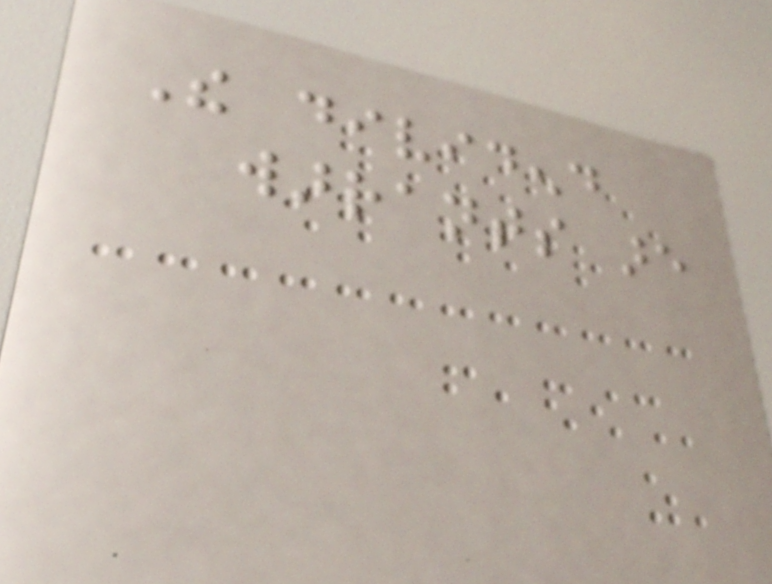The dividend
warrants are
